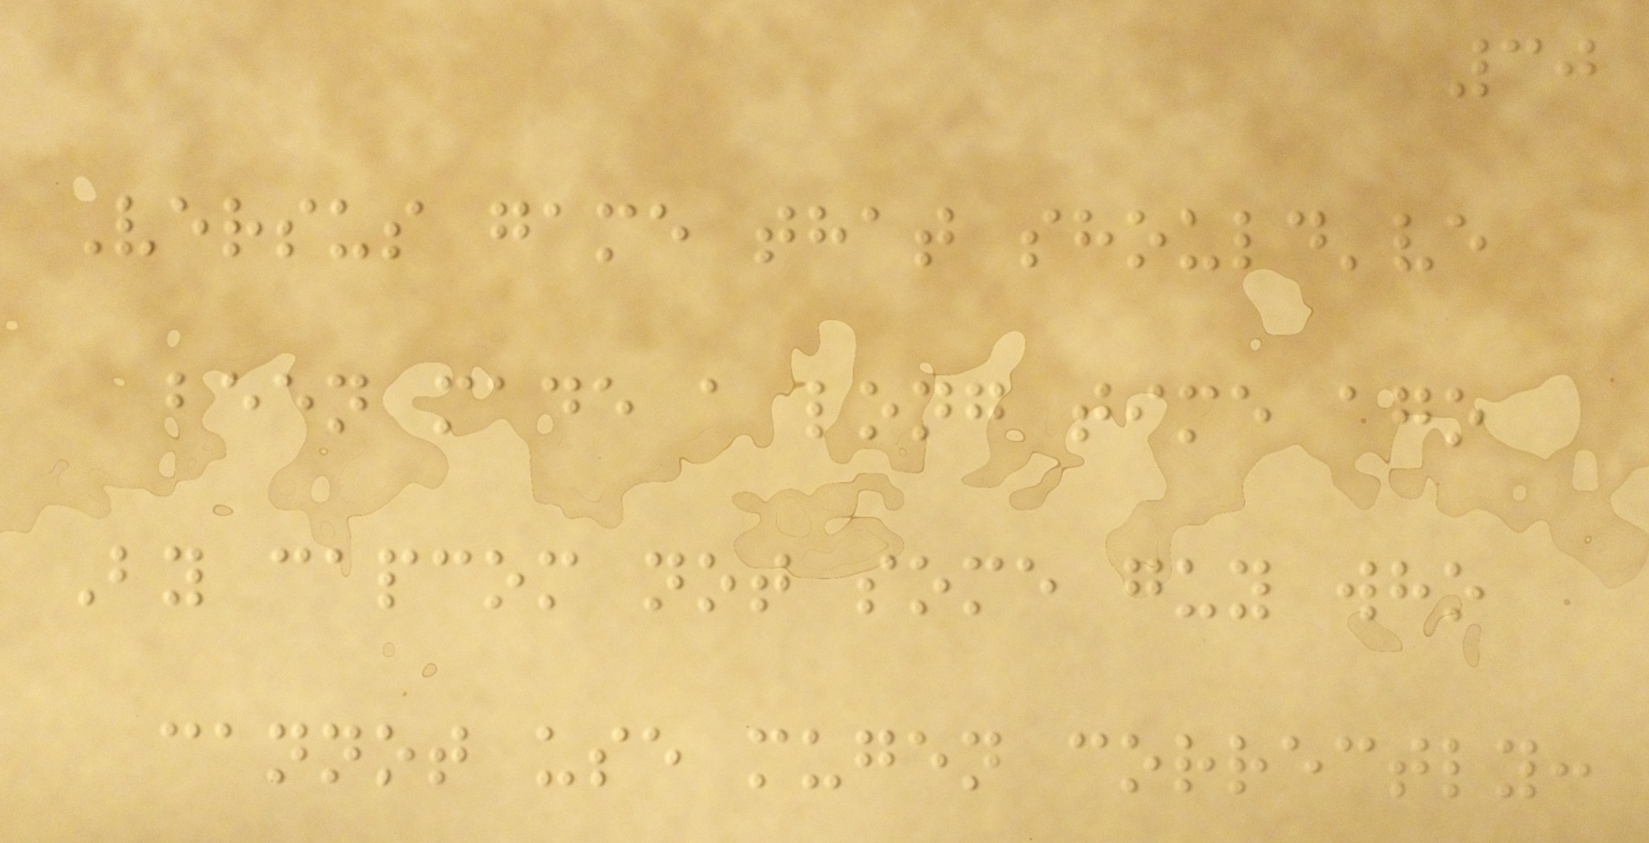30
Versus game that should've
been made a long time ago
By capcom not some guy who
cannot use mugen correctly:
